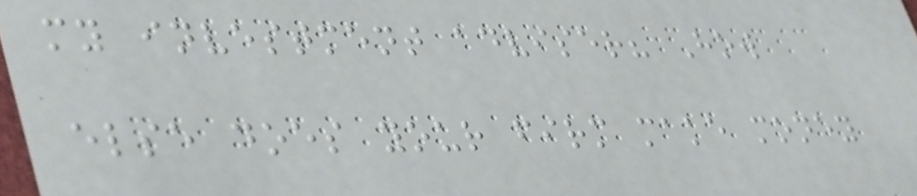my investment adviser? How
else does your firm make money
